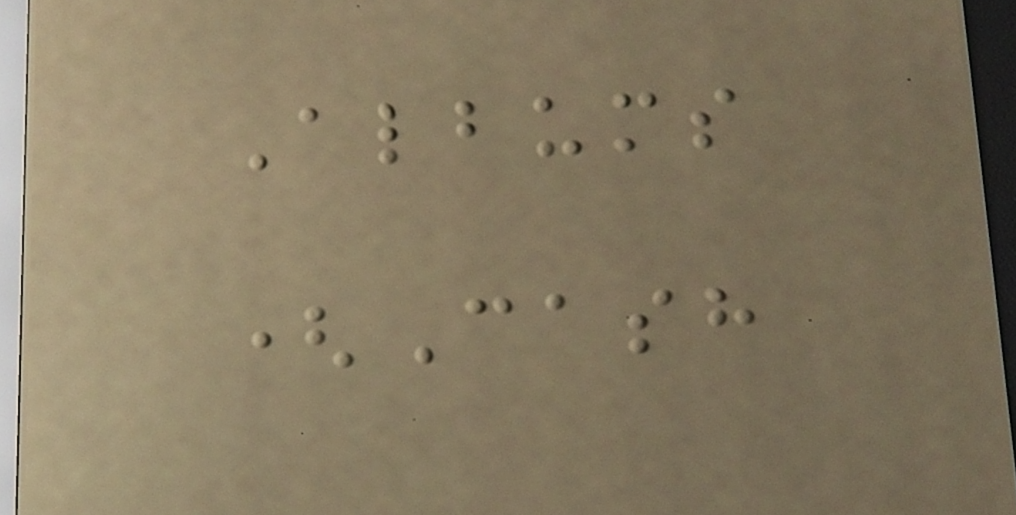Albums
(Cash
